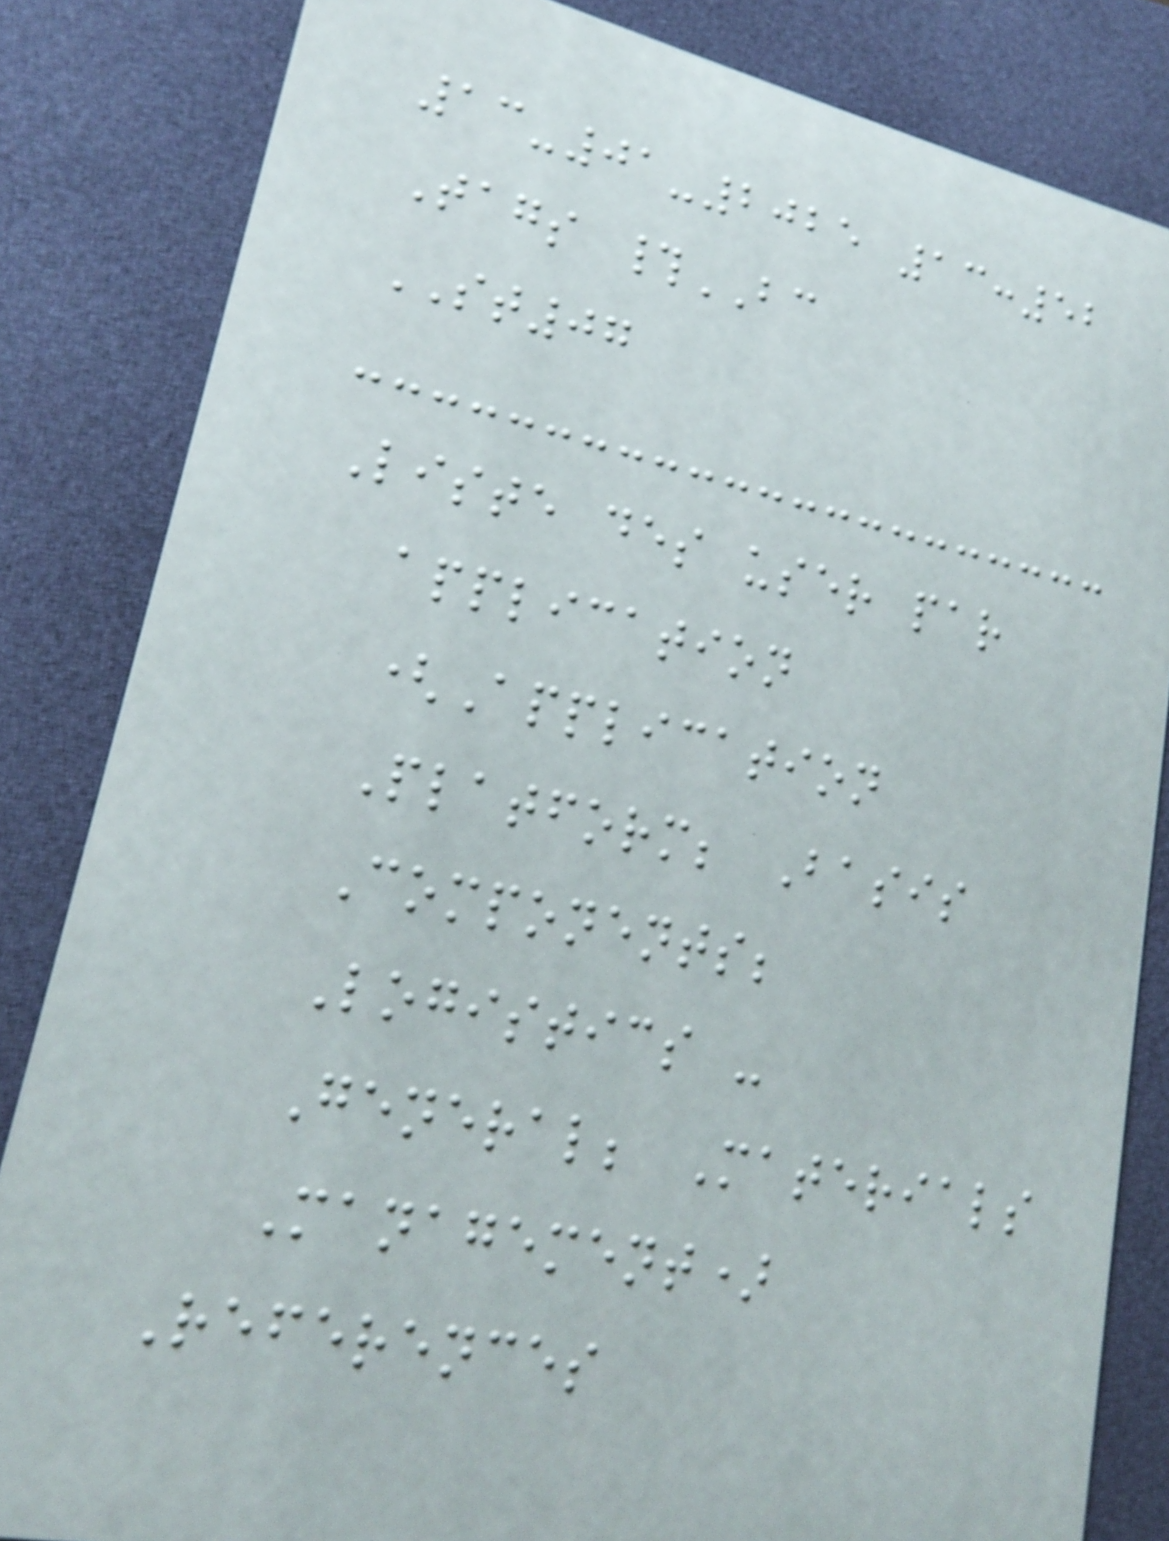13-01-2025 13:52
Tags #BC
ST07
Liste des user par
application
(Application
Platform; Basis
Components;
Logistics -
General; Materials
Management)
References
